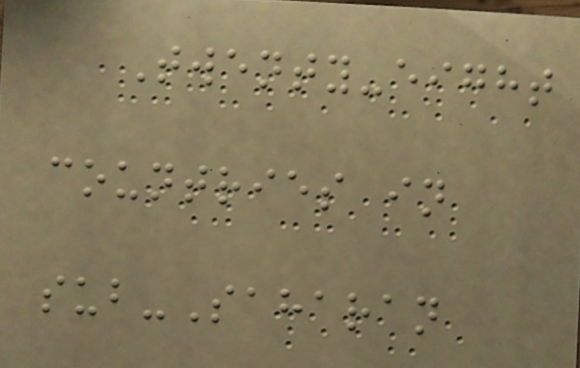Twenty-eight
countries in
sub-Saharan
